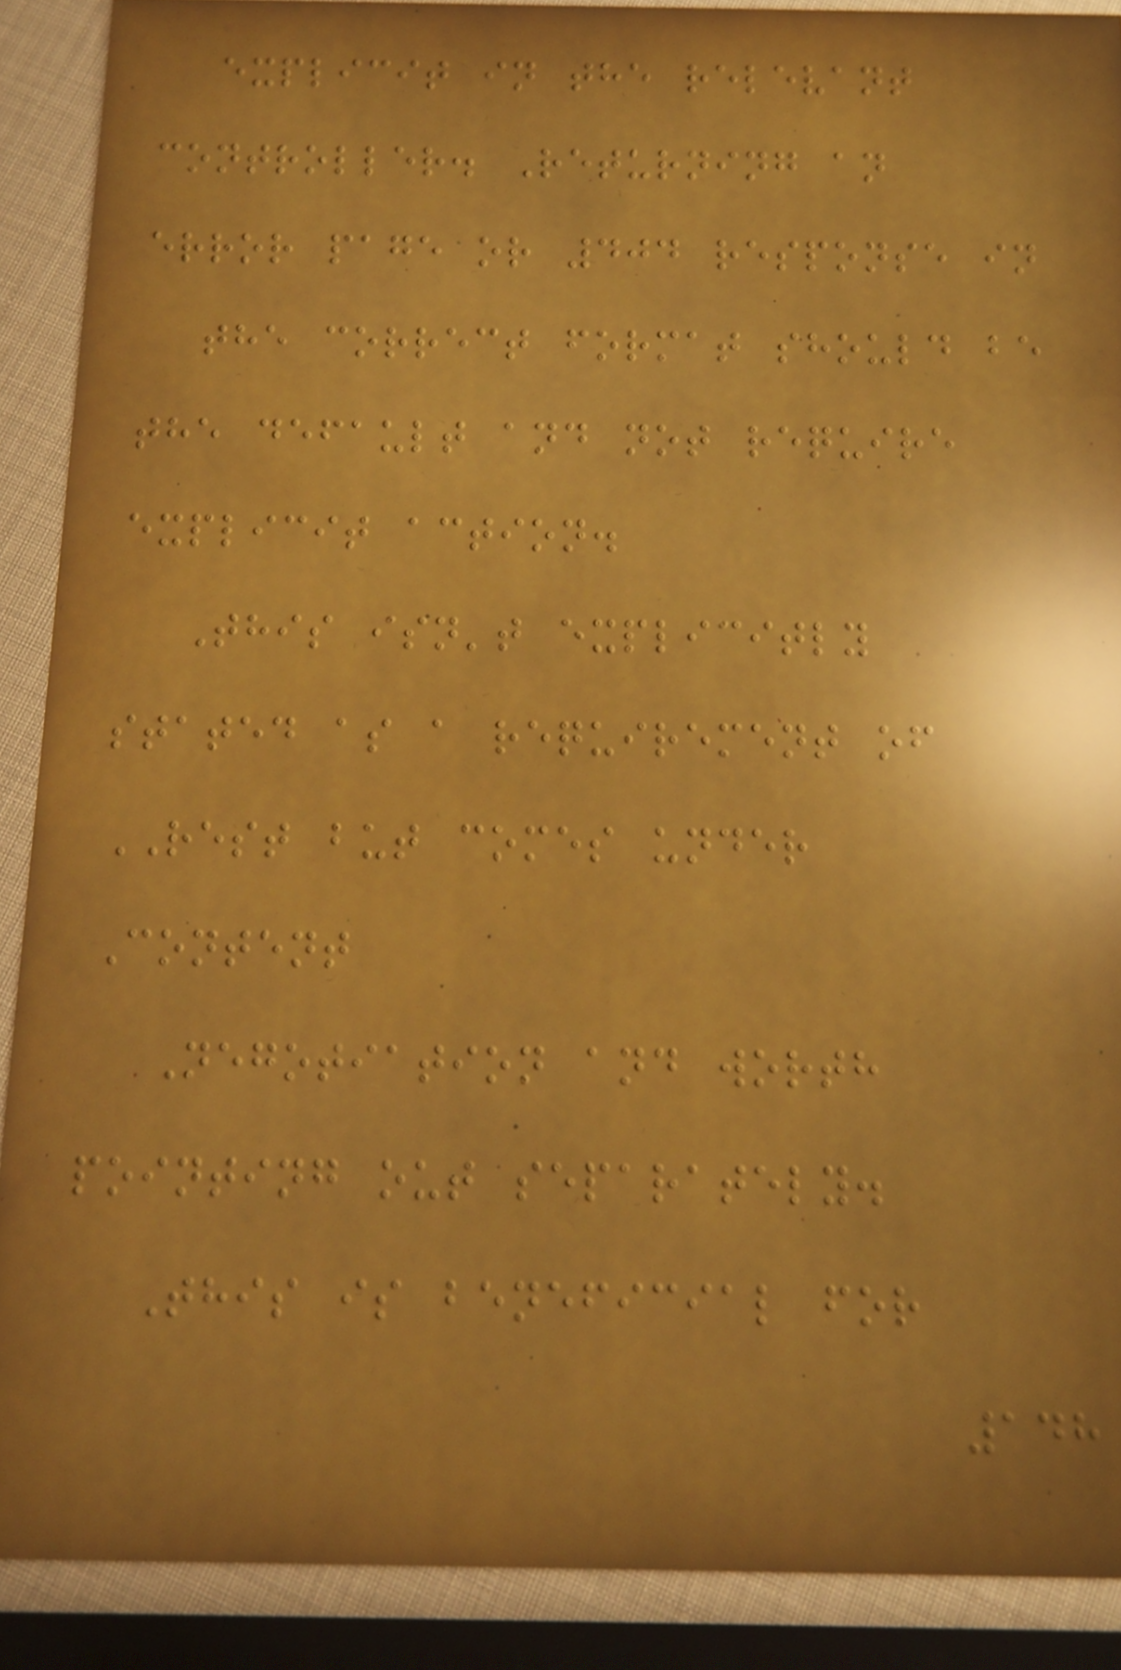explicit in the relevant
controller. Returning an
error page or 404 response in
the correct format should be
the default and not require
explicit action.
This isn't explicitly
stated as a requirement of
REST but comes under
Content
Negotiation and worth
pointing out separately.
This is beneficial for
148
